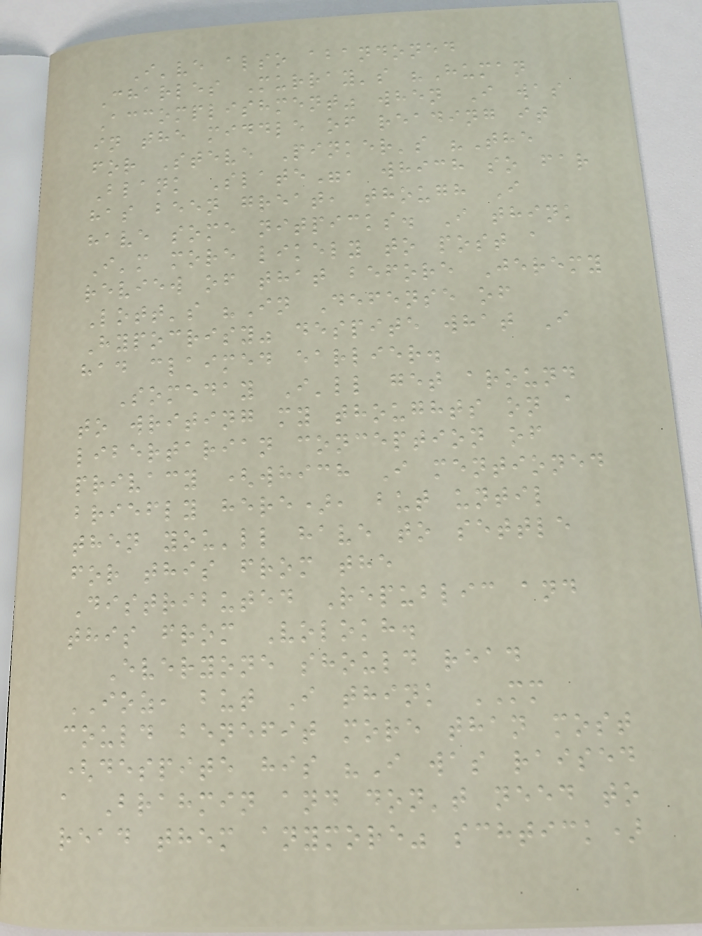I've also abandoned
Charles Murray's "Human
Accomplishment" when I was
in the middle of reading it
for Steve Pinker's "The
Blank Slate", which so far
has been great, though I
have some nitpicks. I think
I'm more likely to post a
review of that before Jeremy
Lott's "In Defense of
Hypocrisy" despite what I
had claimed earlier.
Someday I'll get around
to writing my thoughts on a
libertarian conception of
privacy (which I mentioned
briefly here), but until
then you'll have to settle
for this from the
Distributed Republic and
this from Volokh.
Everyone should read
IOZ, but I think MM
could benefit more than most
(despite his "I was raised
a Brahmin and don't need to
read them anymore" schtick)
